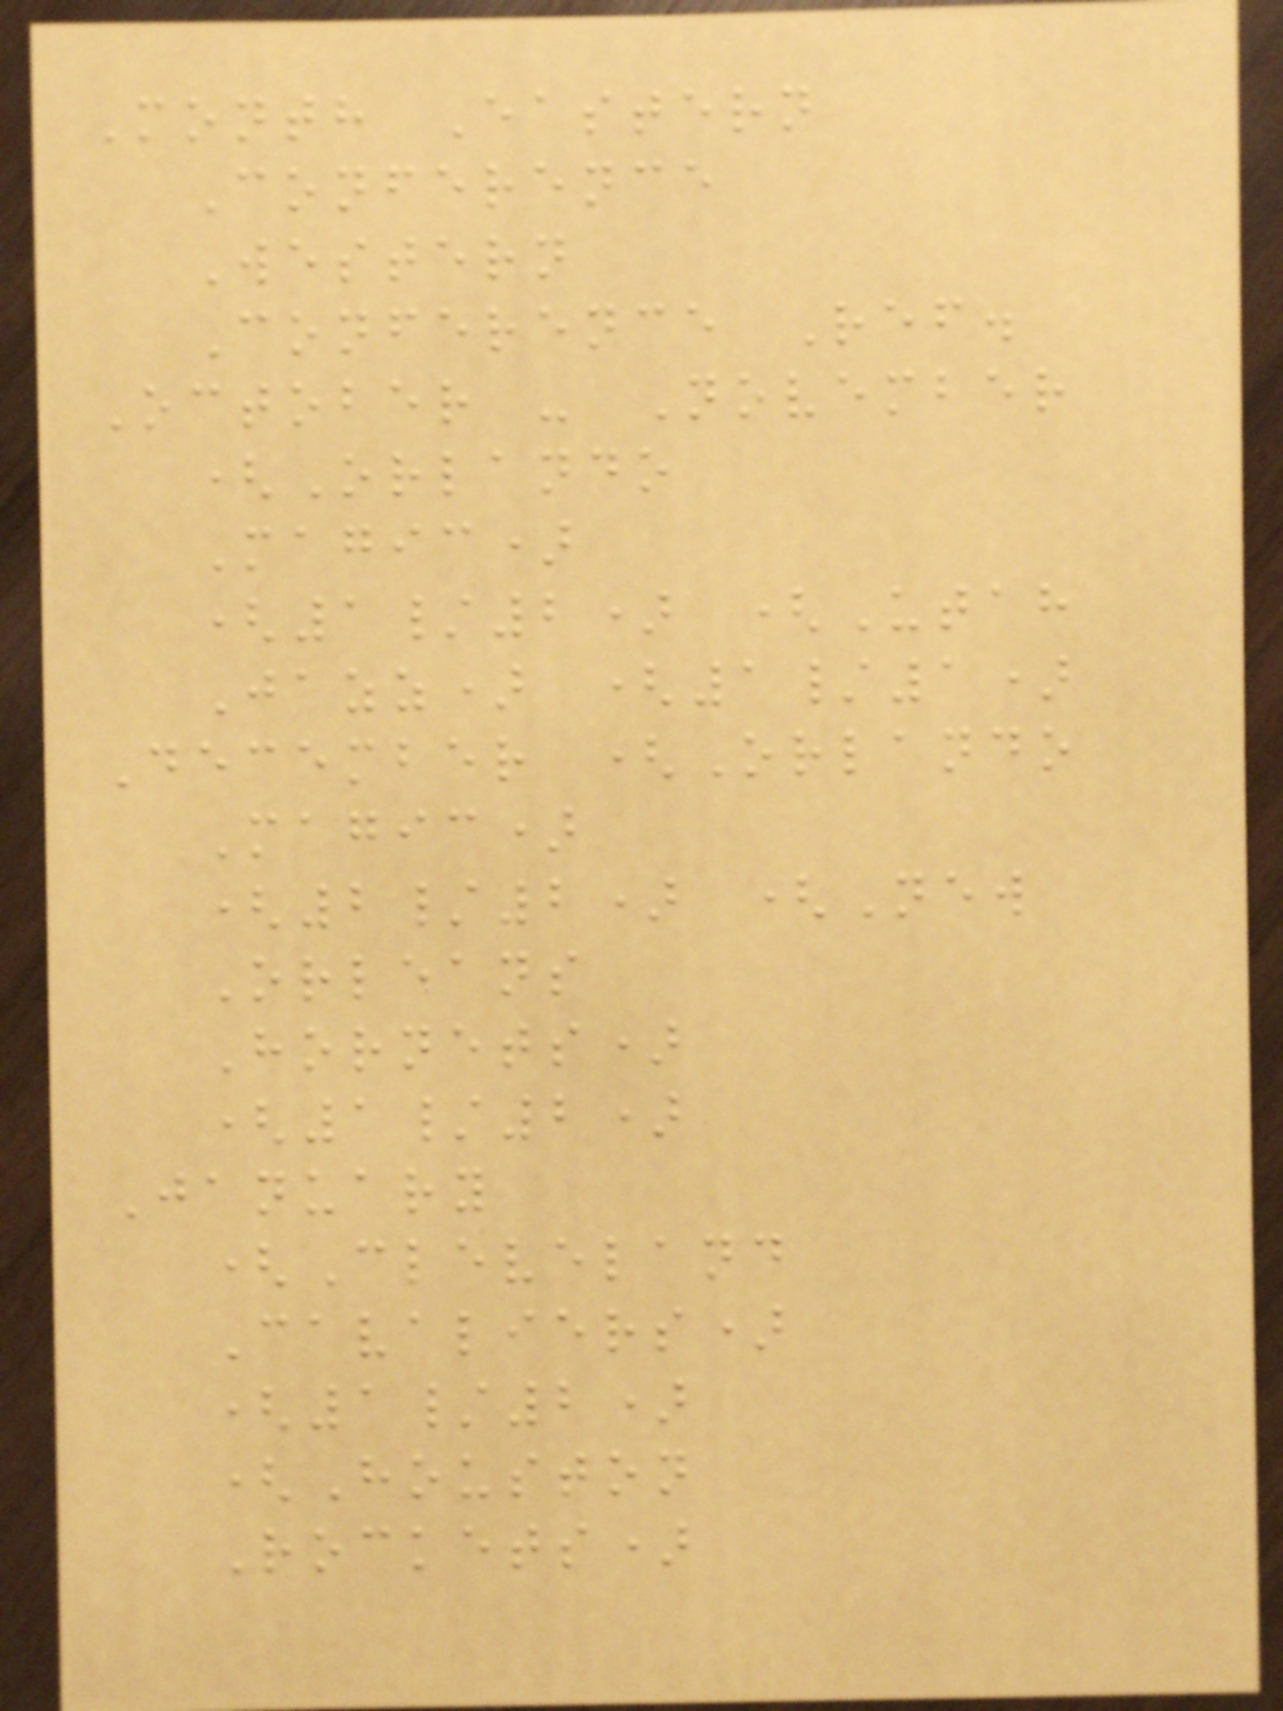Month Eastern
Conference
Western
Conference Ref.
October - November
(Orlando
Magic)
(1/2) (Utah
Jazz) (1/1)
December (Orlando
Magic)
(2/2) (New
Orleans
Hornets)
(1/2)
January
(Cleveland
Cavaliers)
(1/2)
(Houston
Rockets)
